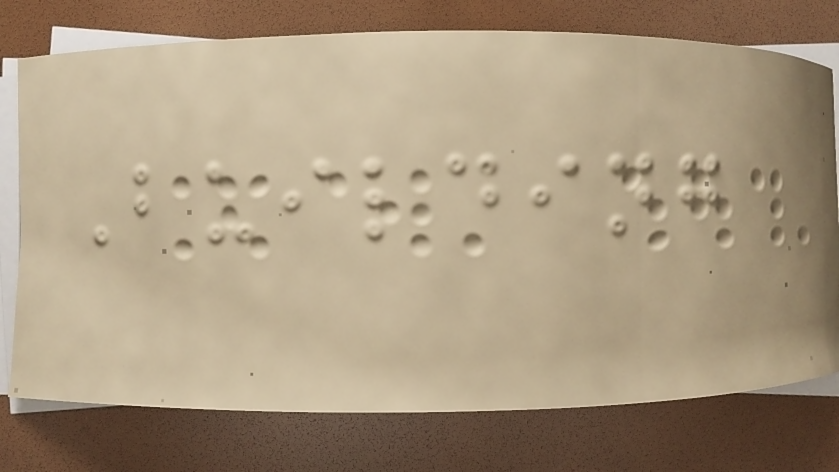Building
